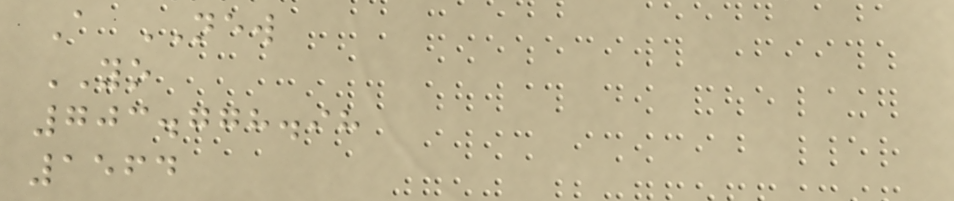A NEW
YO
703.778.98
1564
